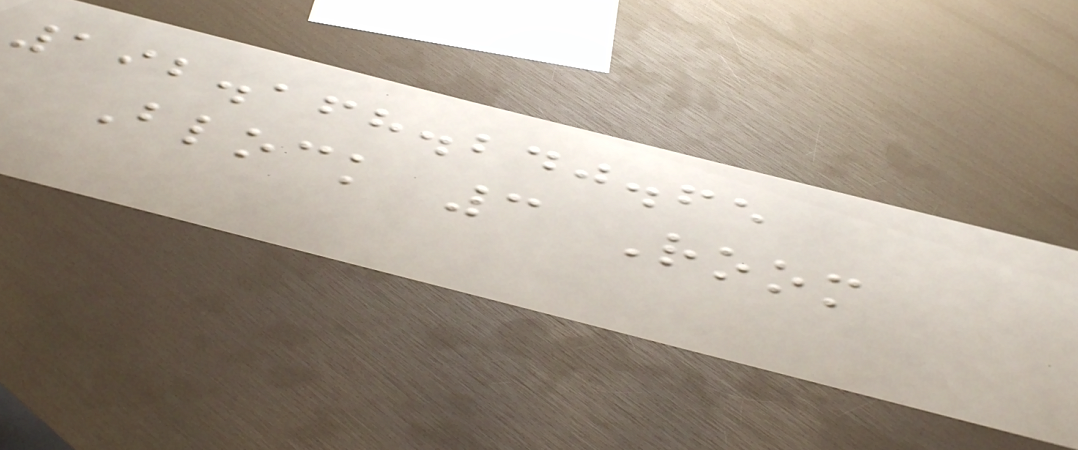192.168.240.65
Block 3 Room
